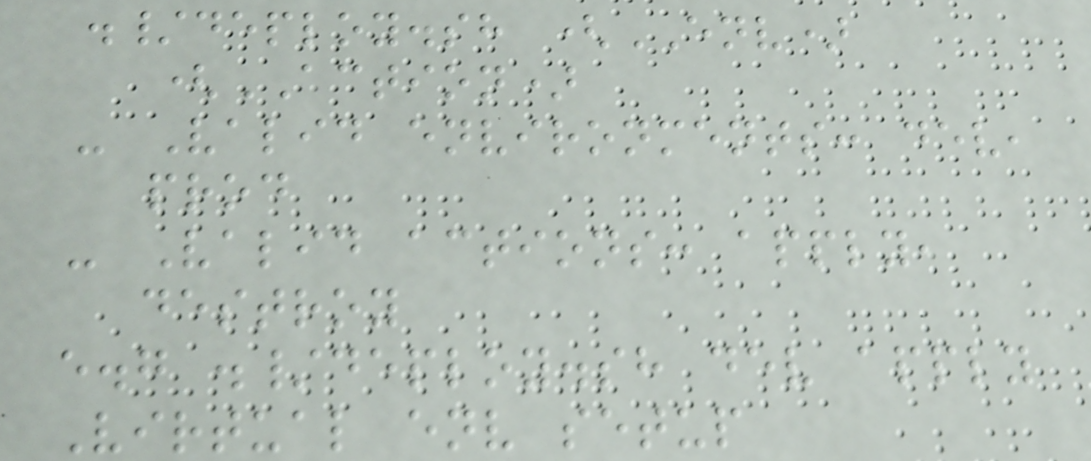./deploy.sh (ENV)
(ACTION)
- Valid environments: dev,
prod
- Valid actions: apply,
destroy
e.g ./deploy.sh dev apply
Virtual env setup
